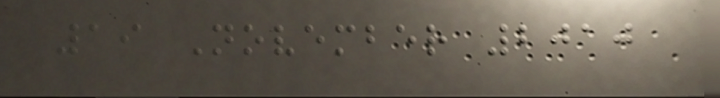19 November 2010
